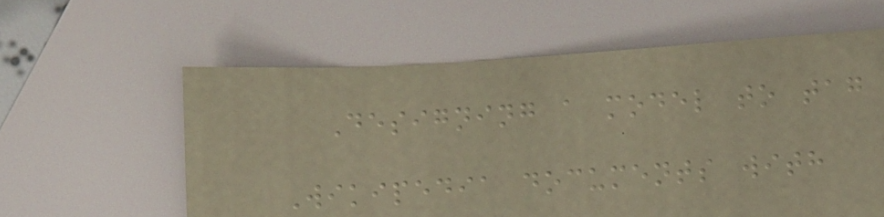Designing a model to tag
Wikipedia documents with
